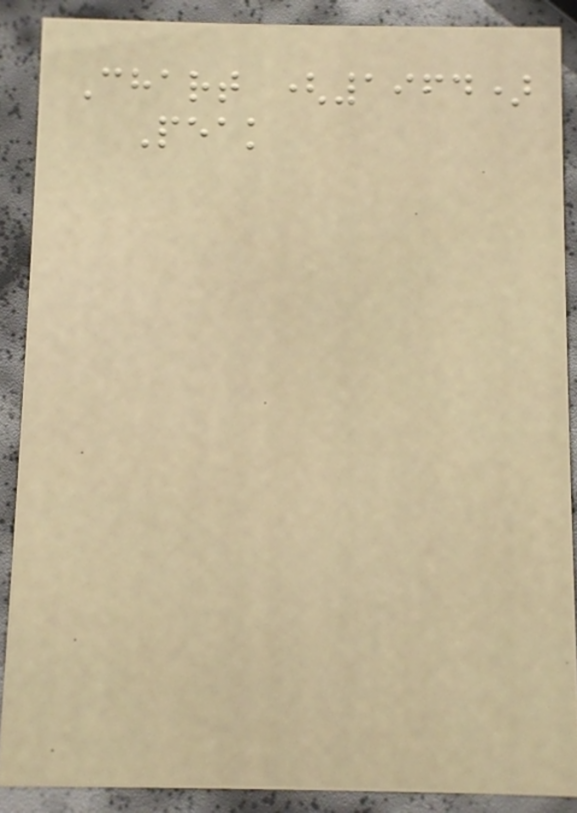Chart (1964)
Peak
